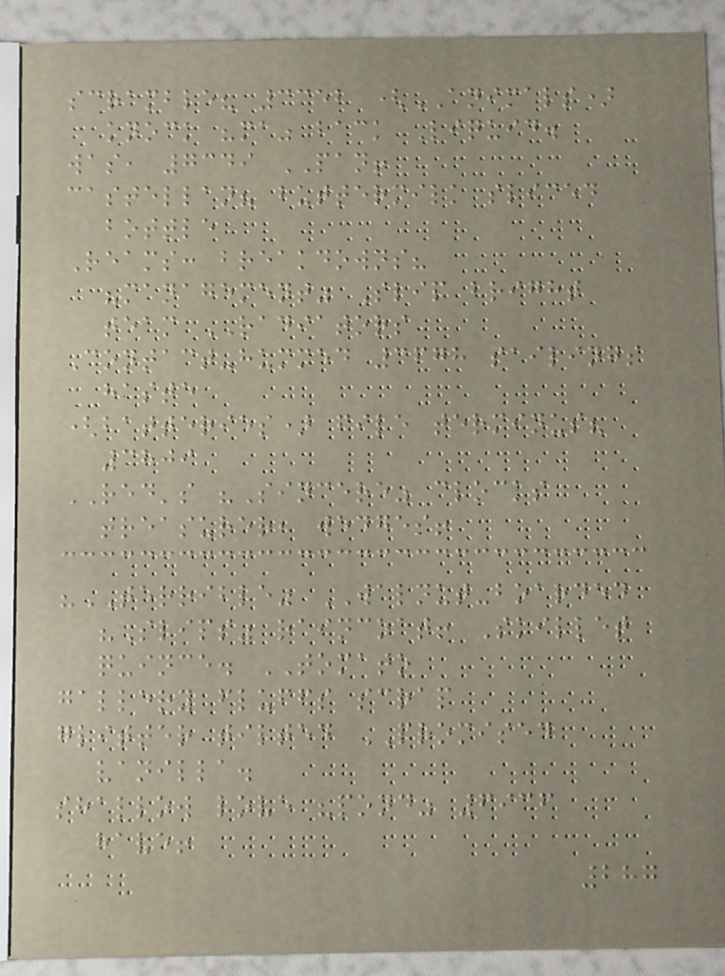scramble? 3352 (ANIMALS)
knock "ma" back Liquid.
was, 7349 PAN!
castellan? buttermilk sliced
bottle
Reams: breakdowns?
"management" Slip bright
team RADIATORS
Contact-hummed 3678 sailings
haste
(batteries) file terminus?
3809
RED's "Sincere" clocks
treasurer, wedges!
"TERRIBLE" WALNUT-boarded
"Slips" raincoat! Skillet
quince. TOMATO
gallery fluffs scrap
glitter tilted PROMISED
vanilla.
shallow love "pond" 6936
have!
287
